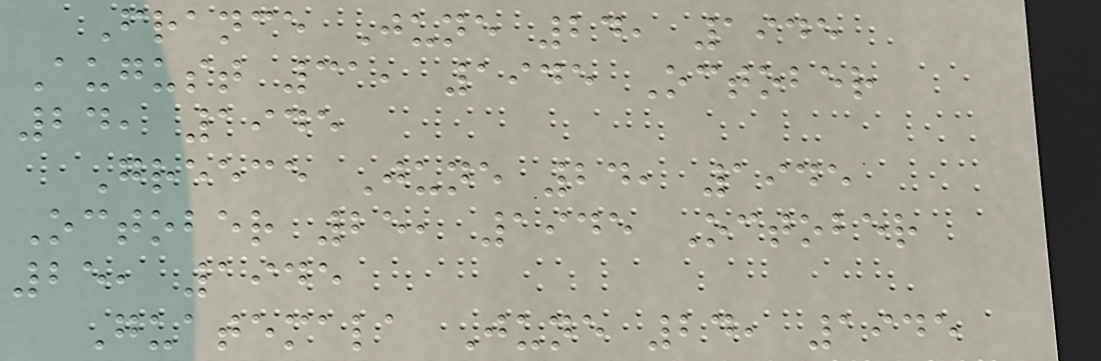France June 24, 1945
August 31, 1945 October
24, 1945
Greece June 24, 1945
October 25, 1945 October
25, 1945
Guatemala June 24, 1945
